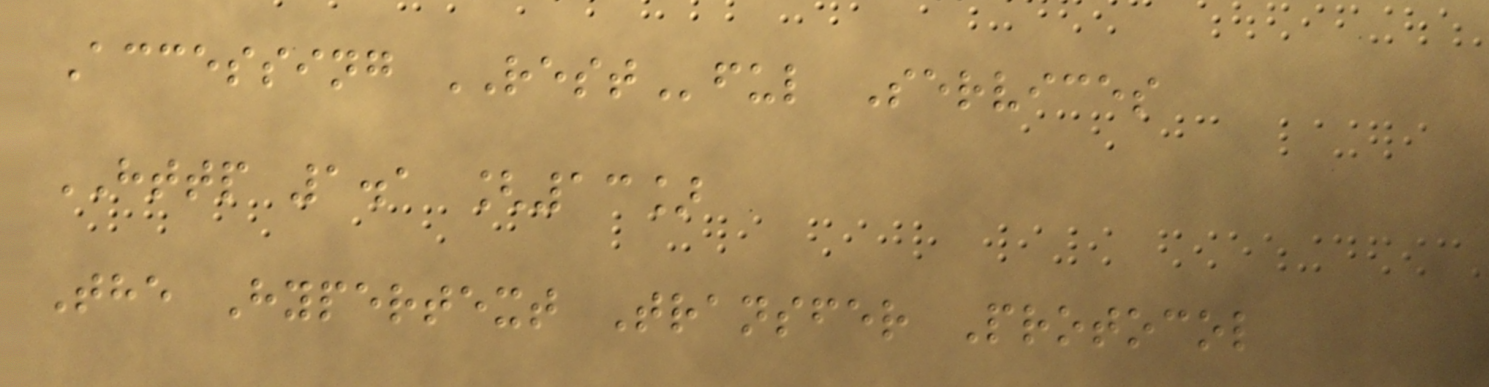Accessing RESTful Services
HTTP 1.1 [13]
The Hypertext Transfer Protocol
